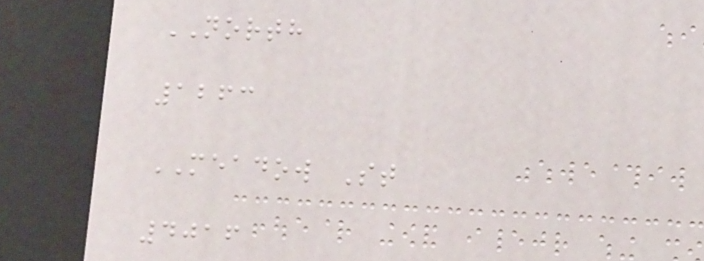NORTH
1263
MEADOW St
4016
